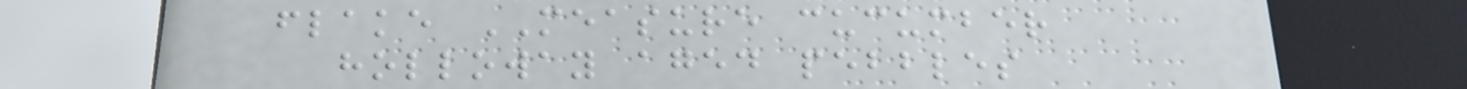flake MEASURE cucumber
holloway aged pebbles
